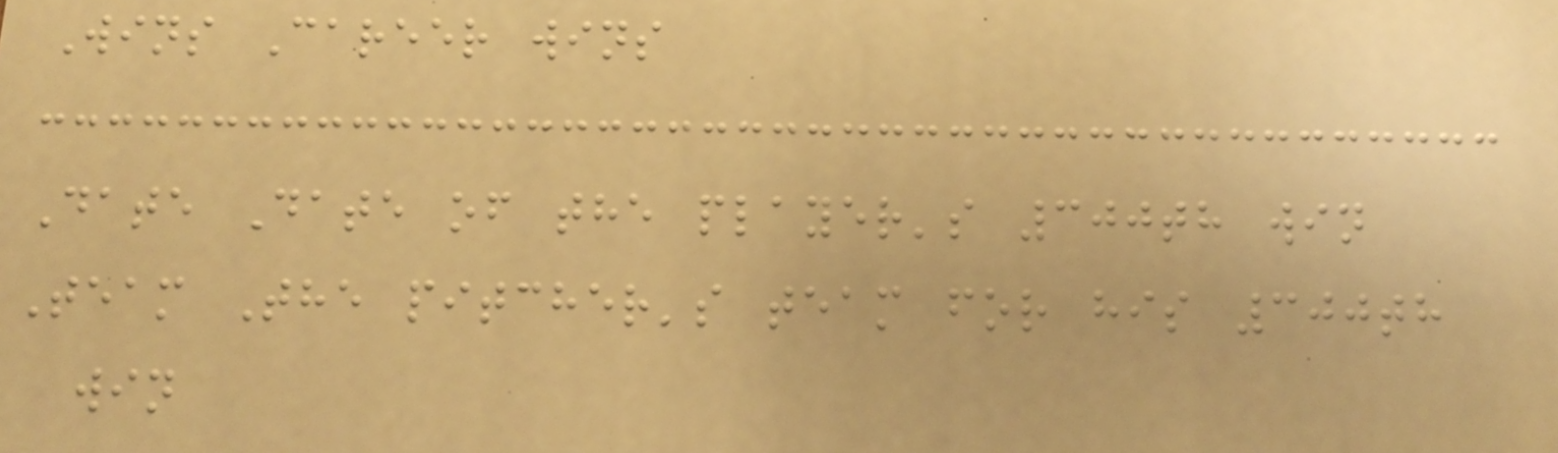Wins Career wins
Date Date of the player's 300th win
Team The pitcher's team for his 300th
win
